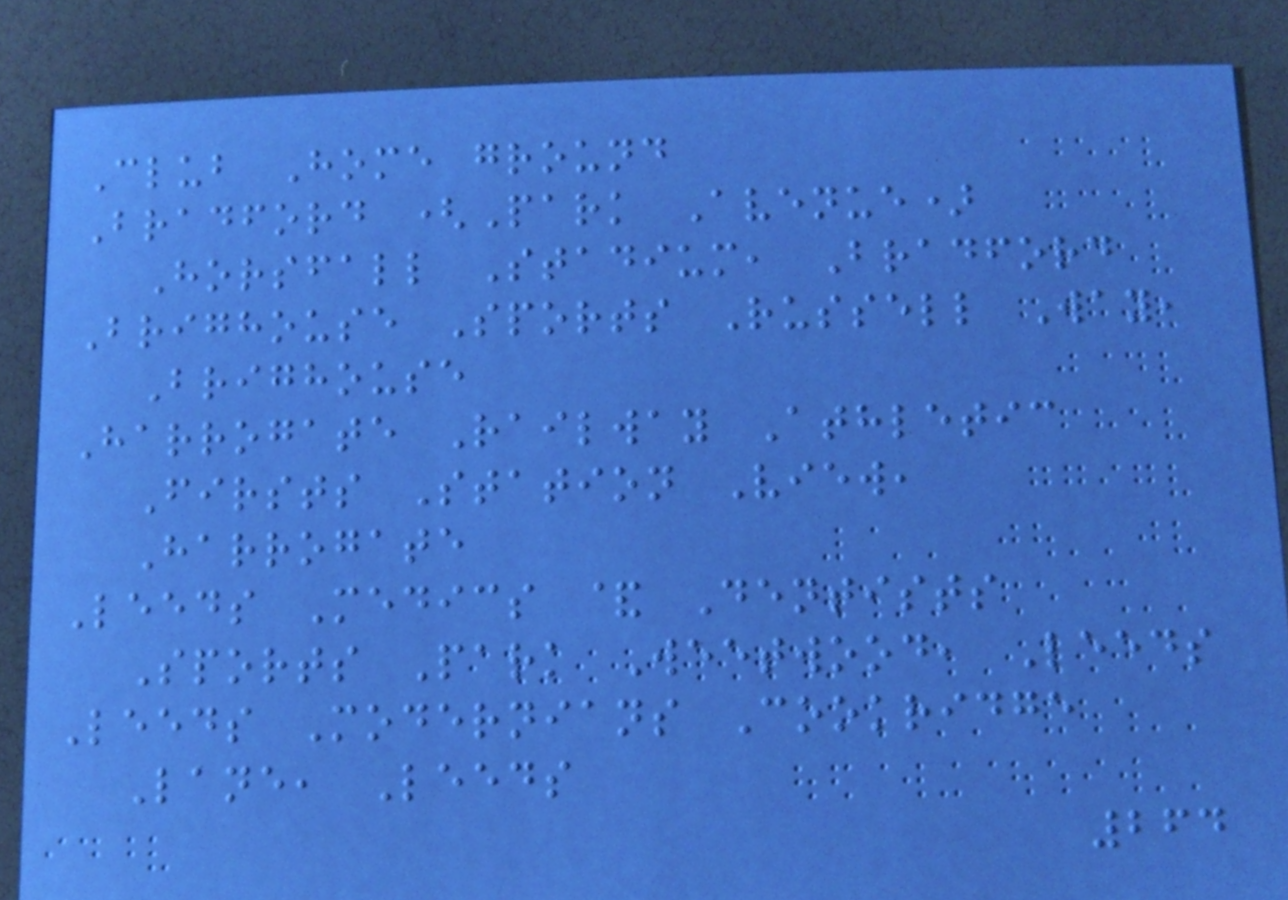Club Home ground
Bradford (Park Avenue)
Horsfall Stadium, Bradford
Brighouse Sports Russell Way,
Brighouse
Harrogate Railway Athletic
Firsts Station View,
Harrogate
Leeds Medics & Dentists
Sports Park Weetwood, Leeds
Leeds Modernians Cookridge
Lane, Leeds
264
